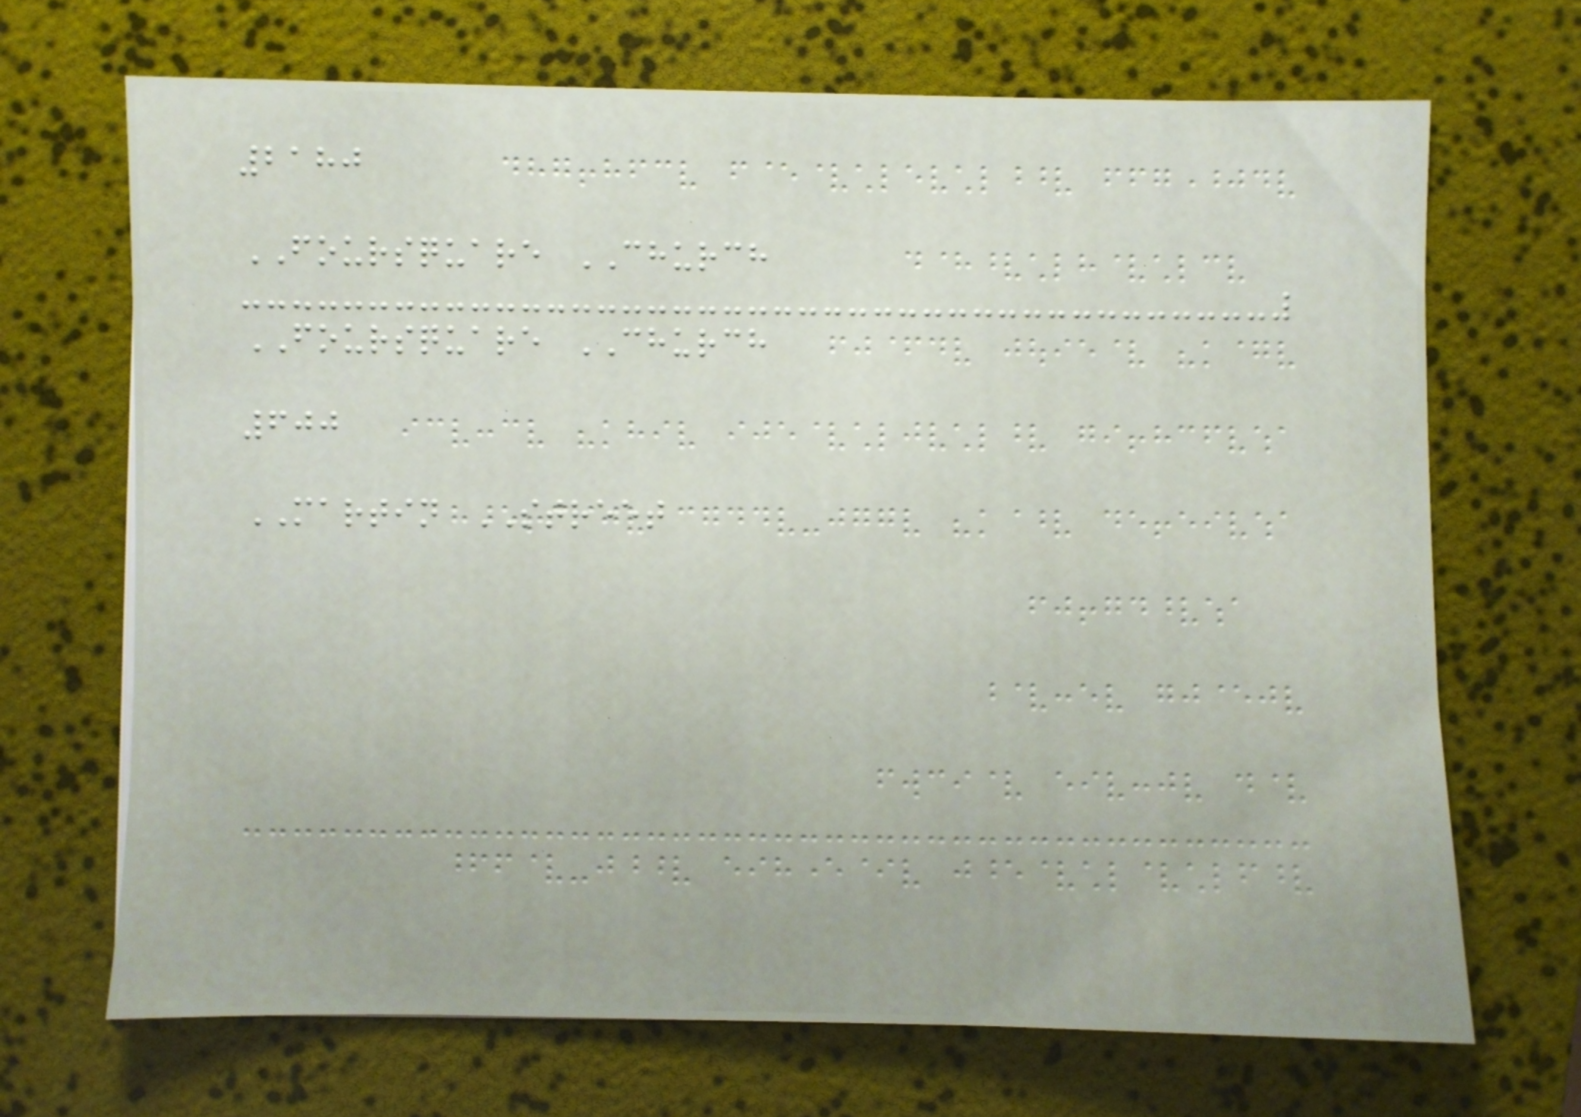2180
FOURSQUARE CHURCH
FOURSQUARE CHURCH
600
MARTIN STREET
